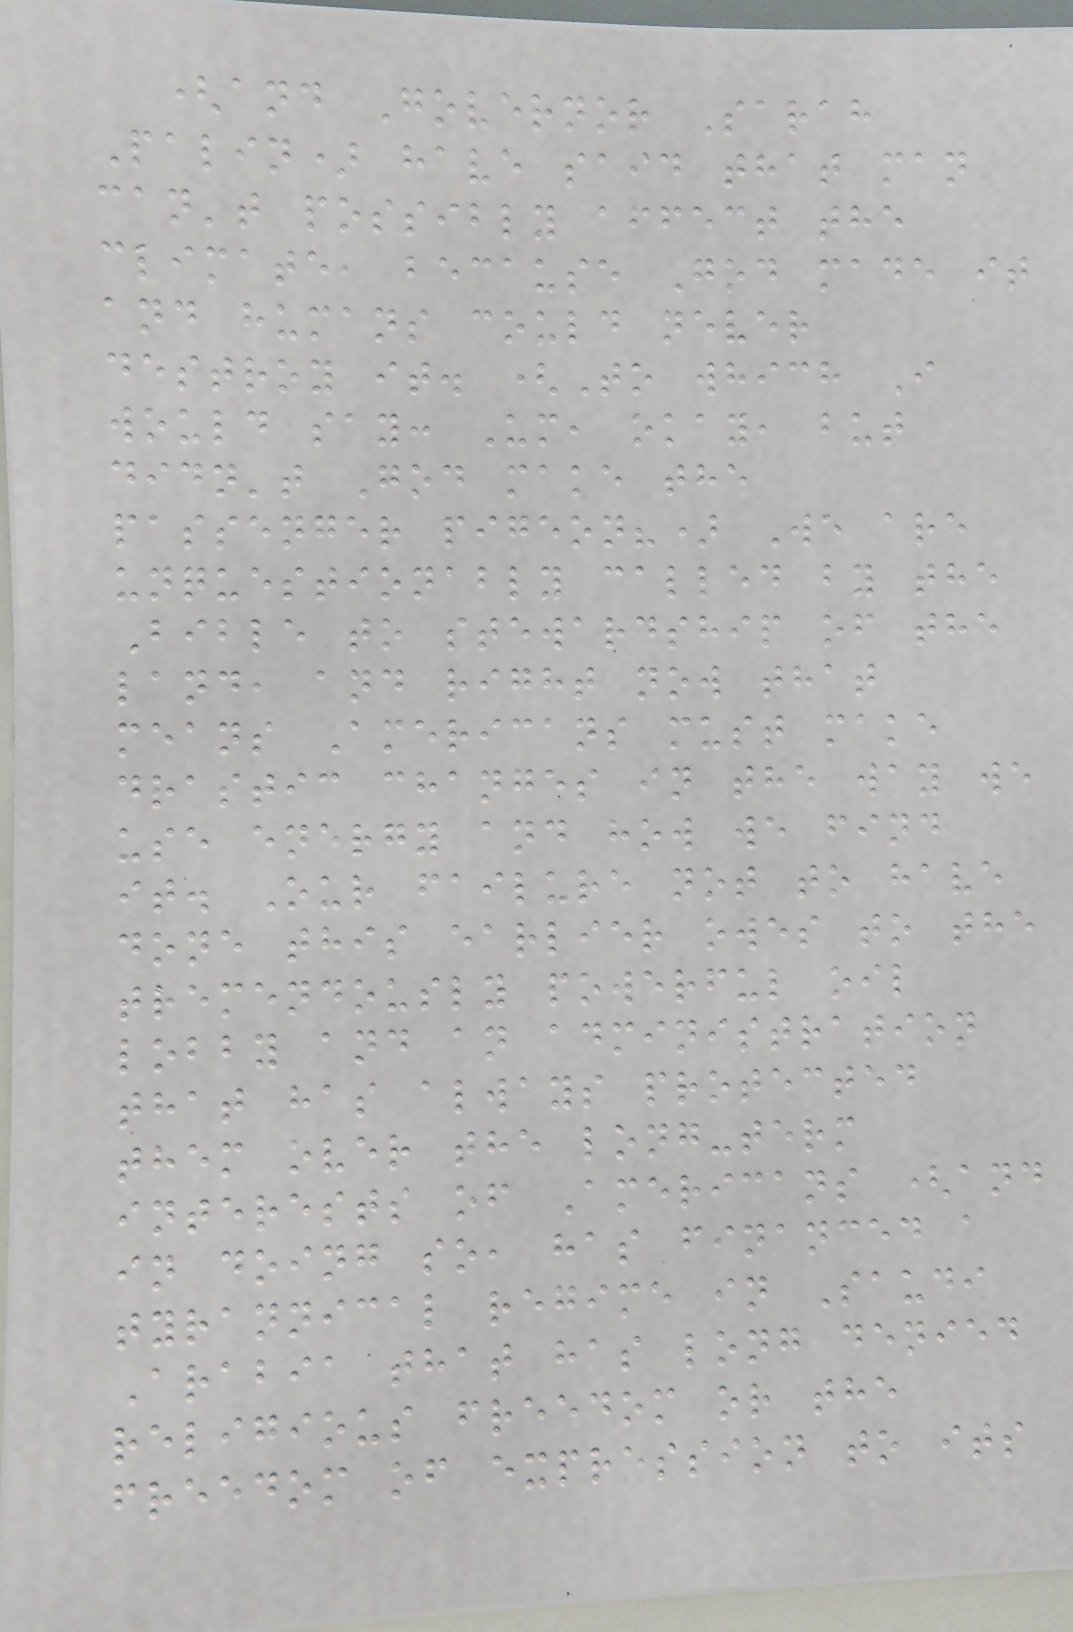(and Governor Sarah
Palin) have said that man
can't possibly affect the
climate, because God made it
and humans could never
destroy it. (To which I
would say: Um, okay, but
didn't God make the
passenger pigeon?) We are
unquestionably called by the
Bible to stewardship of the
land, and right now that
means Americans must make
drastic changes in the way we
use energy and how we find
it. Our failure not to have
done this earlier owes to the
tremendously powerful oil
lobby and an administration
that has always protected
them over the long-term
interests of Americans (and
in doing so, has financed a
tyrannical regime in Saudi
Arabia that has long denied
religious freedom or the
freedom of expression to its
